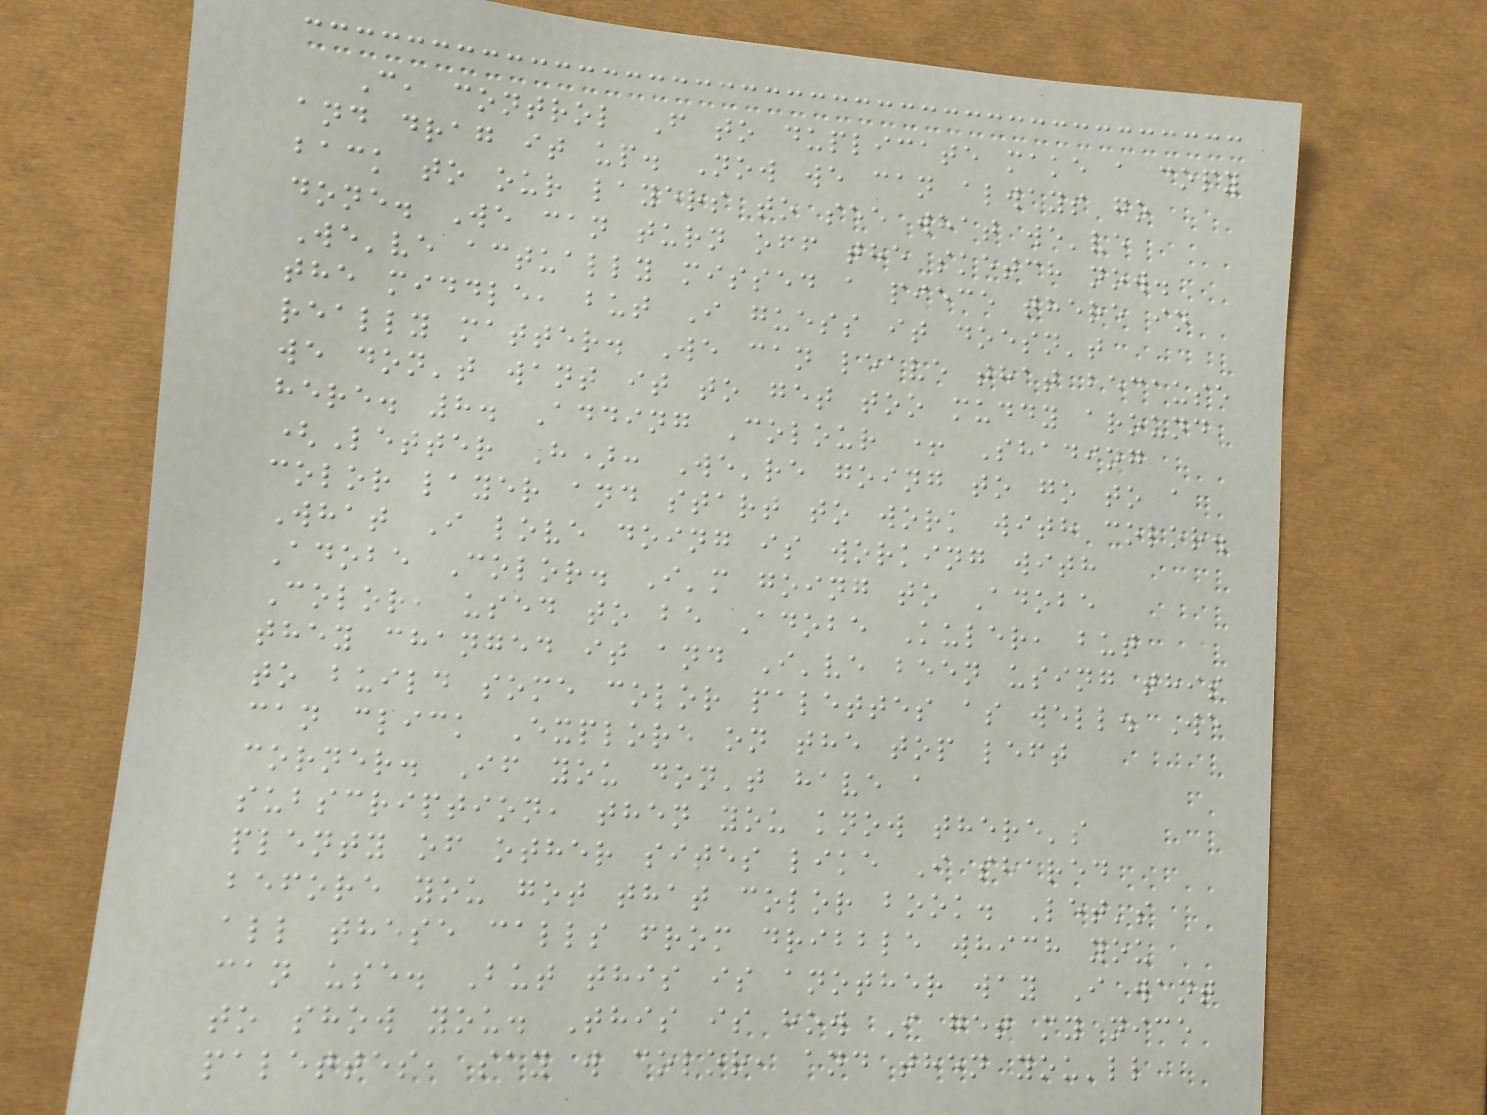C, control F to duplicate make a copy
and drag it up. Now we can always go
back to our layers to see what we've
done. We can turn off the sketch now.
We've actually missed a piece there in
the middle, but I guess it doesn't
really matter. We can leave that because
we don't want it to get too muddy around
here. 8. Adding Colour + Shading
(Letter H): We're going to go to a
color layer and start to work with color.
What I love doing is working with
Adobe Color. I'm going to Adobe
Color, used to be Adobe Kuler, but
they changed it and I've been using this
to build some color palettes as well. We
can click Explore on the top left
corner. If you don't have a
subscription, then you know there's
plenty of other sites like I shared
before you got that color book. Let's
all these calls from dribble which you
can use. But this is another way I want
to show you. This is how I get my nice
palettes, say w color, and then you'll
